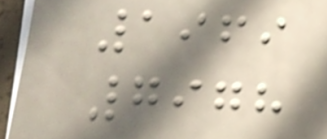1969
7978
